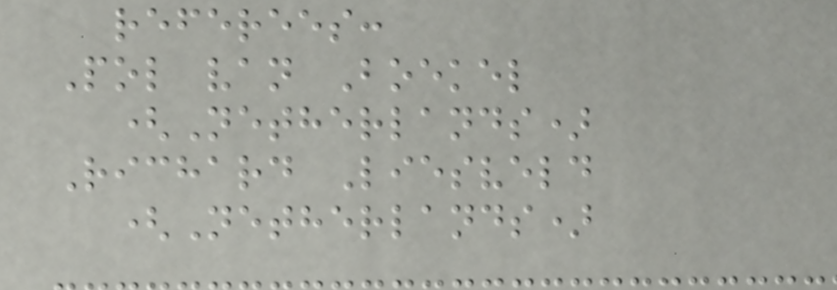referees:
Pol van Boekel
(Netherlands)
Richard Liesveld
(Netherlands)
